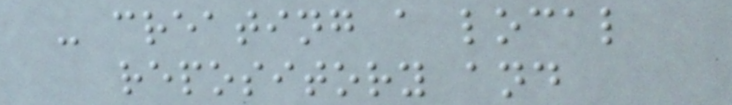- creating a local
repository and
